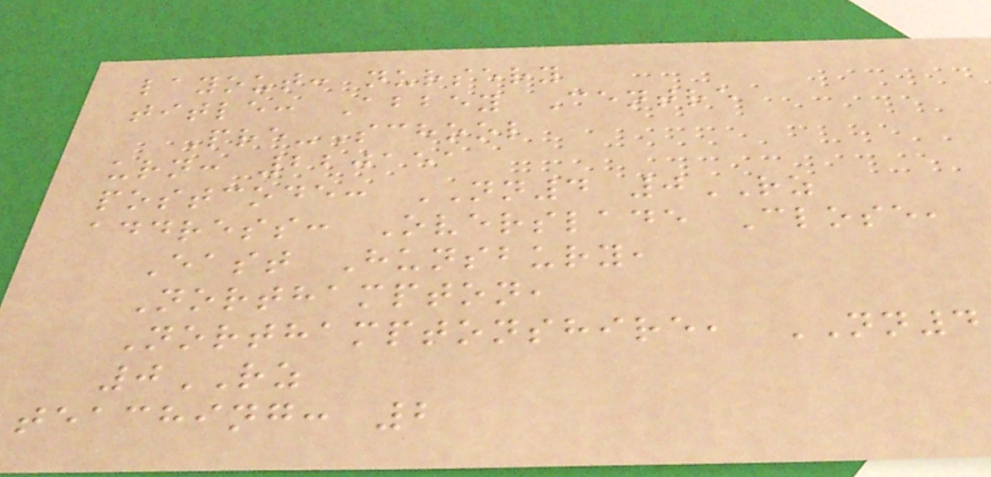layout: nursery
title: Abbey Centre
Pre-School
urn: 220151
postcode: NN4 0RZ
address: Overslade Close,
East Hunsbury,
Northampton,
Northamptonshire, NN4
0RZ
teaching: 2
